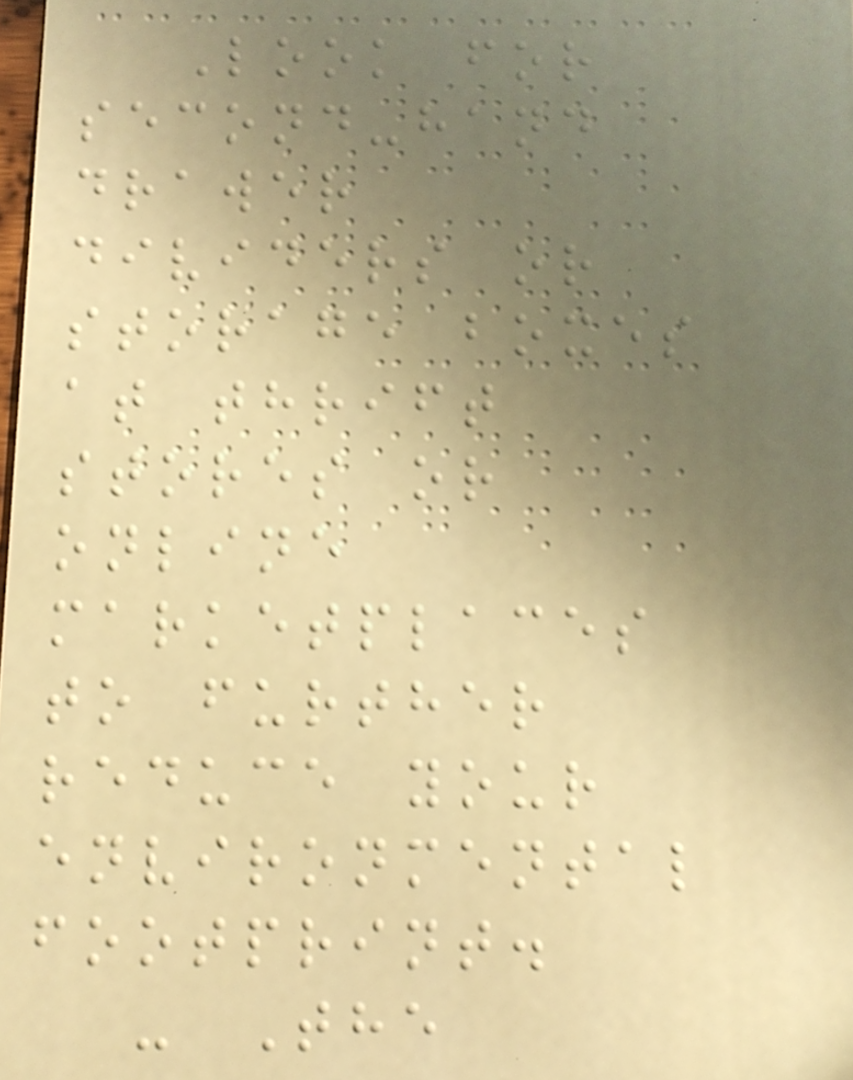Look for
second-hand
drawer
dividers or
storage boxes
at thrift
stores or
online
marketplaces
to further
reduce your
environmental
footprint.
- The
